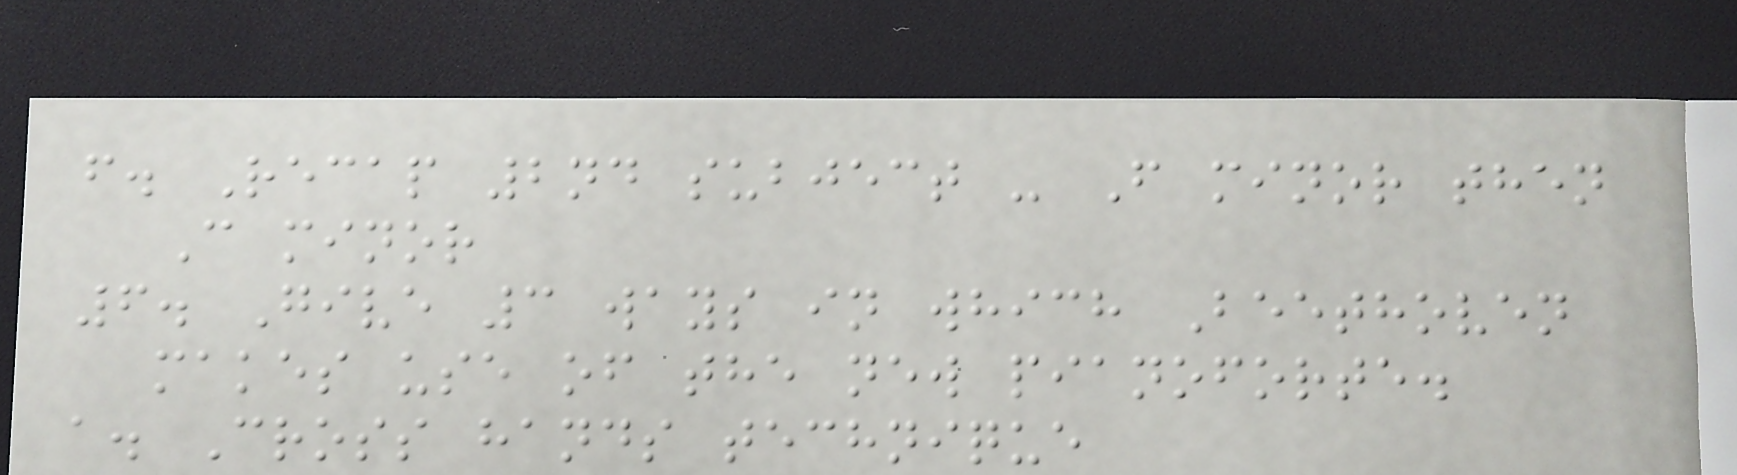f. Recap 2nd subject - F minor then
C minor
6. Give 3 ways in which Beethoven
makes use of the new pianoforte.
a. Cross hands technique
